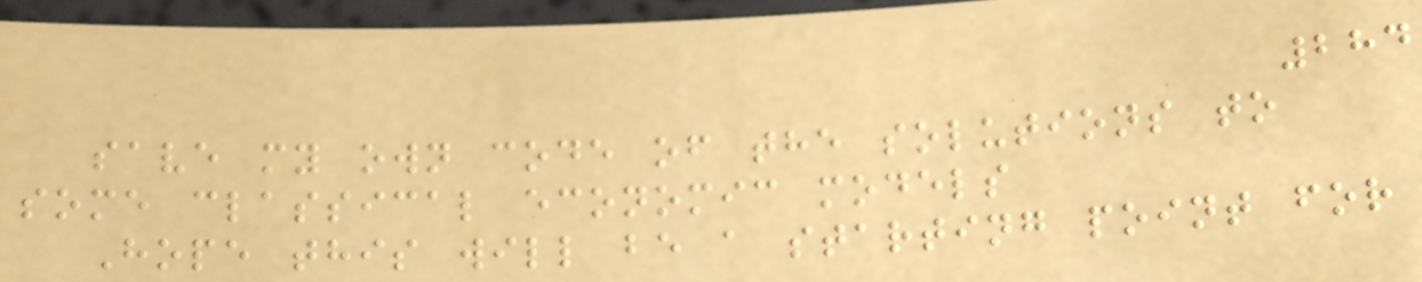284
save my own code of the solutions to
some classical economic models
Hope this will be a starting point for
